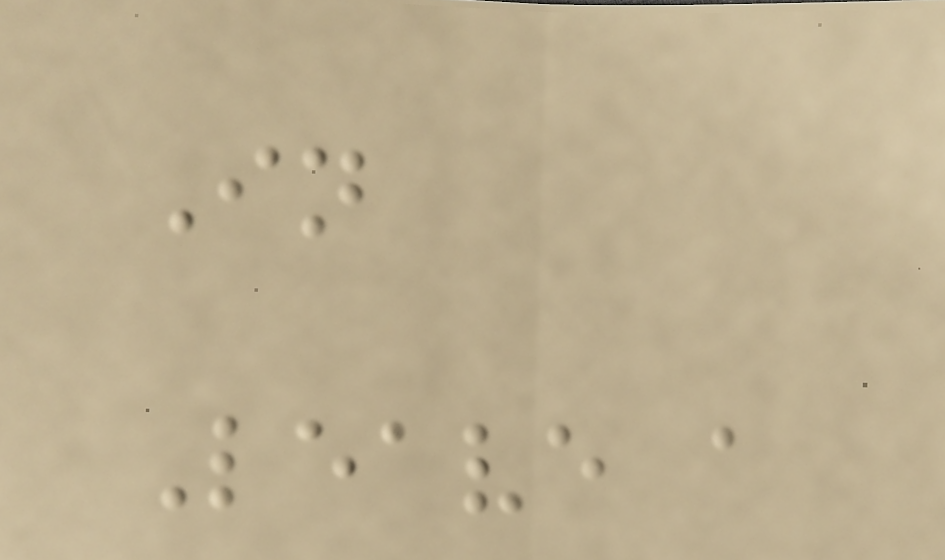In
Leave a
